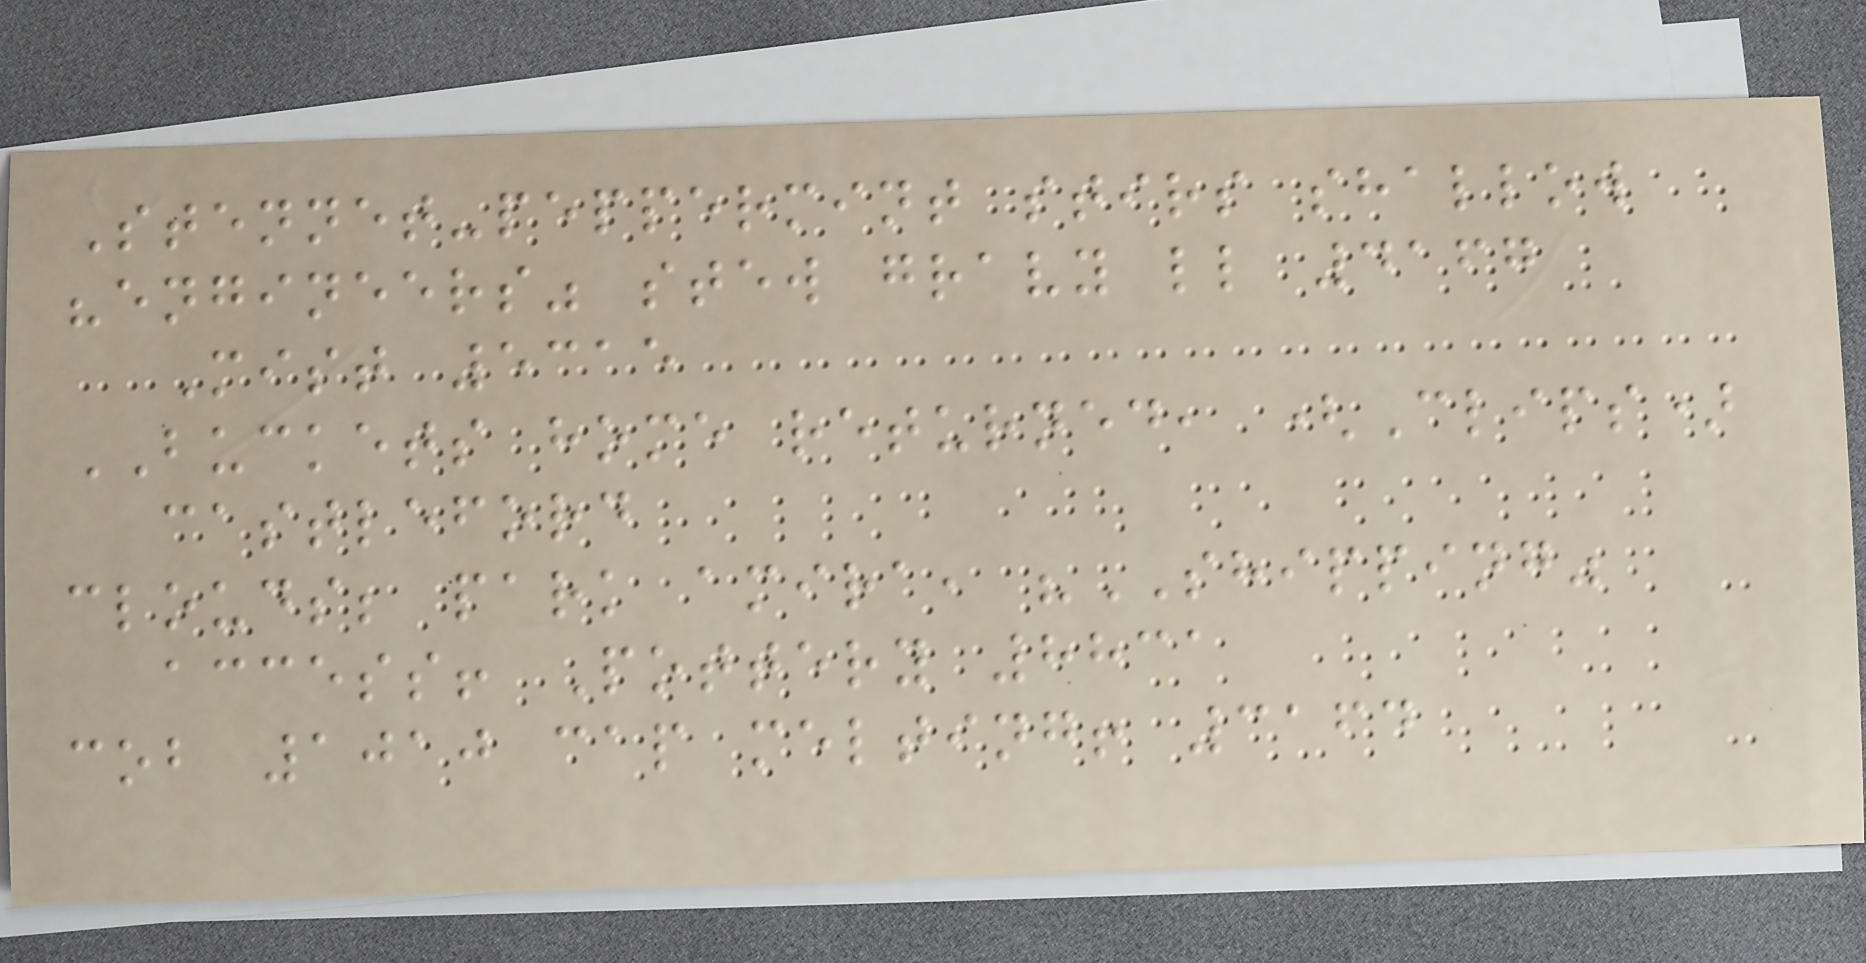Stennet-peppermint stirs shallow
"engineers" stew gravy ll 4167
Mist 5315
BUCKETS home returned, (Clips)
castleford
clouds; park amira, "SHIPPING"
access! Pottery 8831
cob 1010 cap melting! 3164
